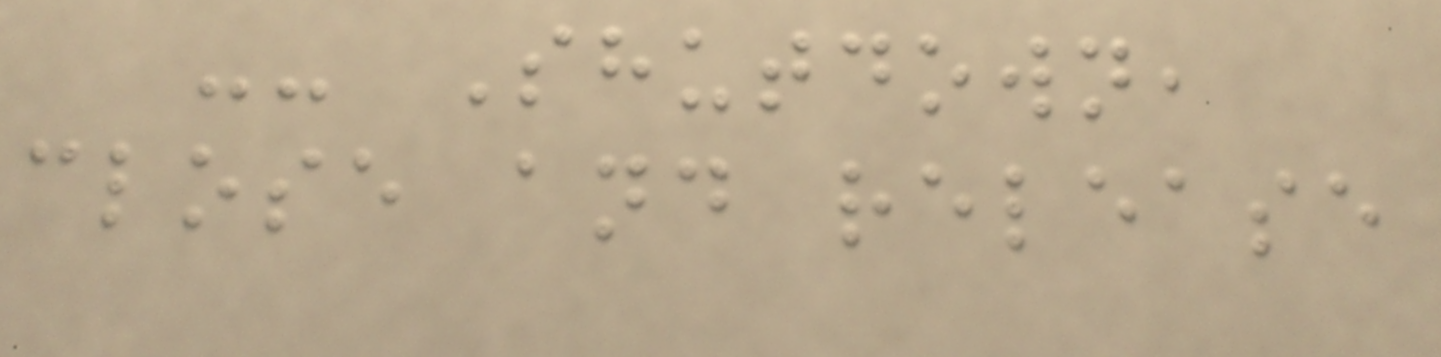-- Shutdown,
close and release
